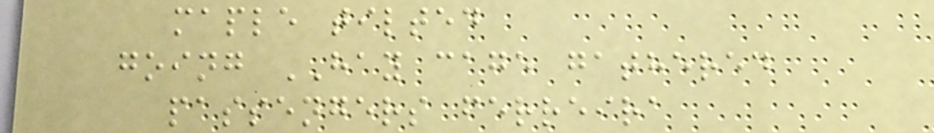maple tilted
going HAY cage gathered
passengers ferreira
